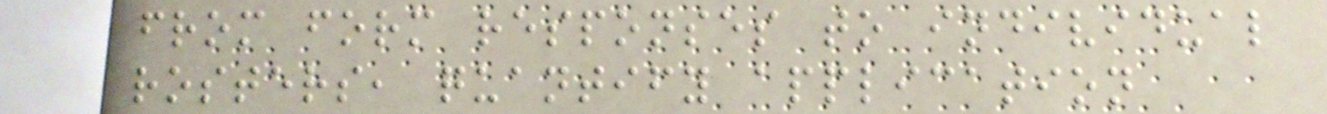from form responses to individual
rosters, quantify application
